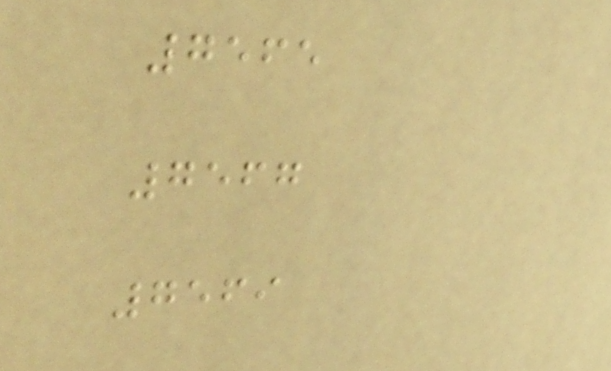7565
7567
7569
